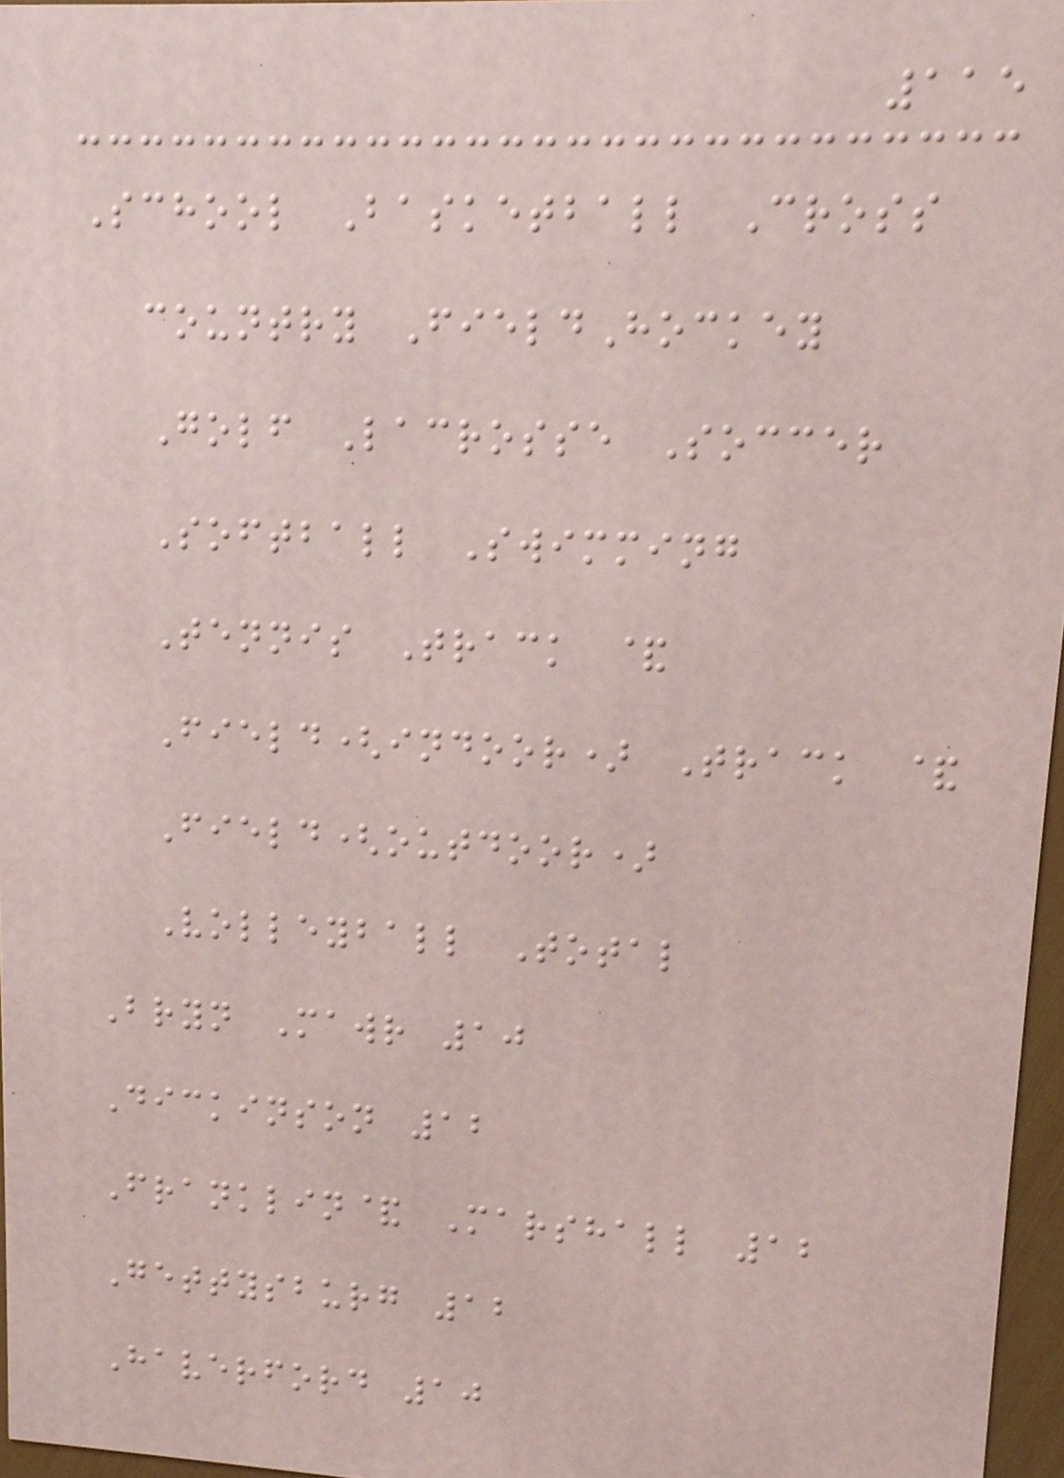115
School Basketball Cross
country FieldHockey
Golf Lacrosse Soccer
Softball Swimming
Tennis Track &
Field(indoor) Track &
Field(outdoor)
Volleyball Total
Bryn Mawr 10
Dickinson 12
Franklin& Marshall 12
Gettysburg 12
Haverford 10
